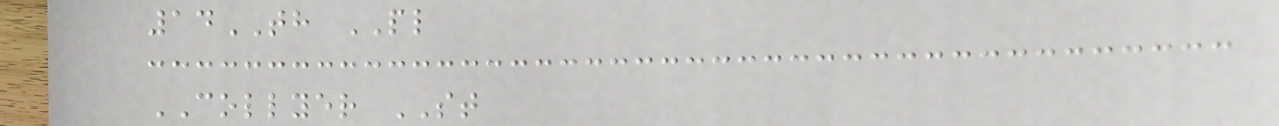14TH PL
COLLYER ST
